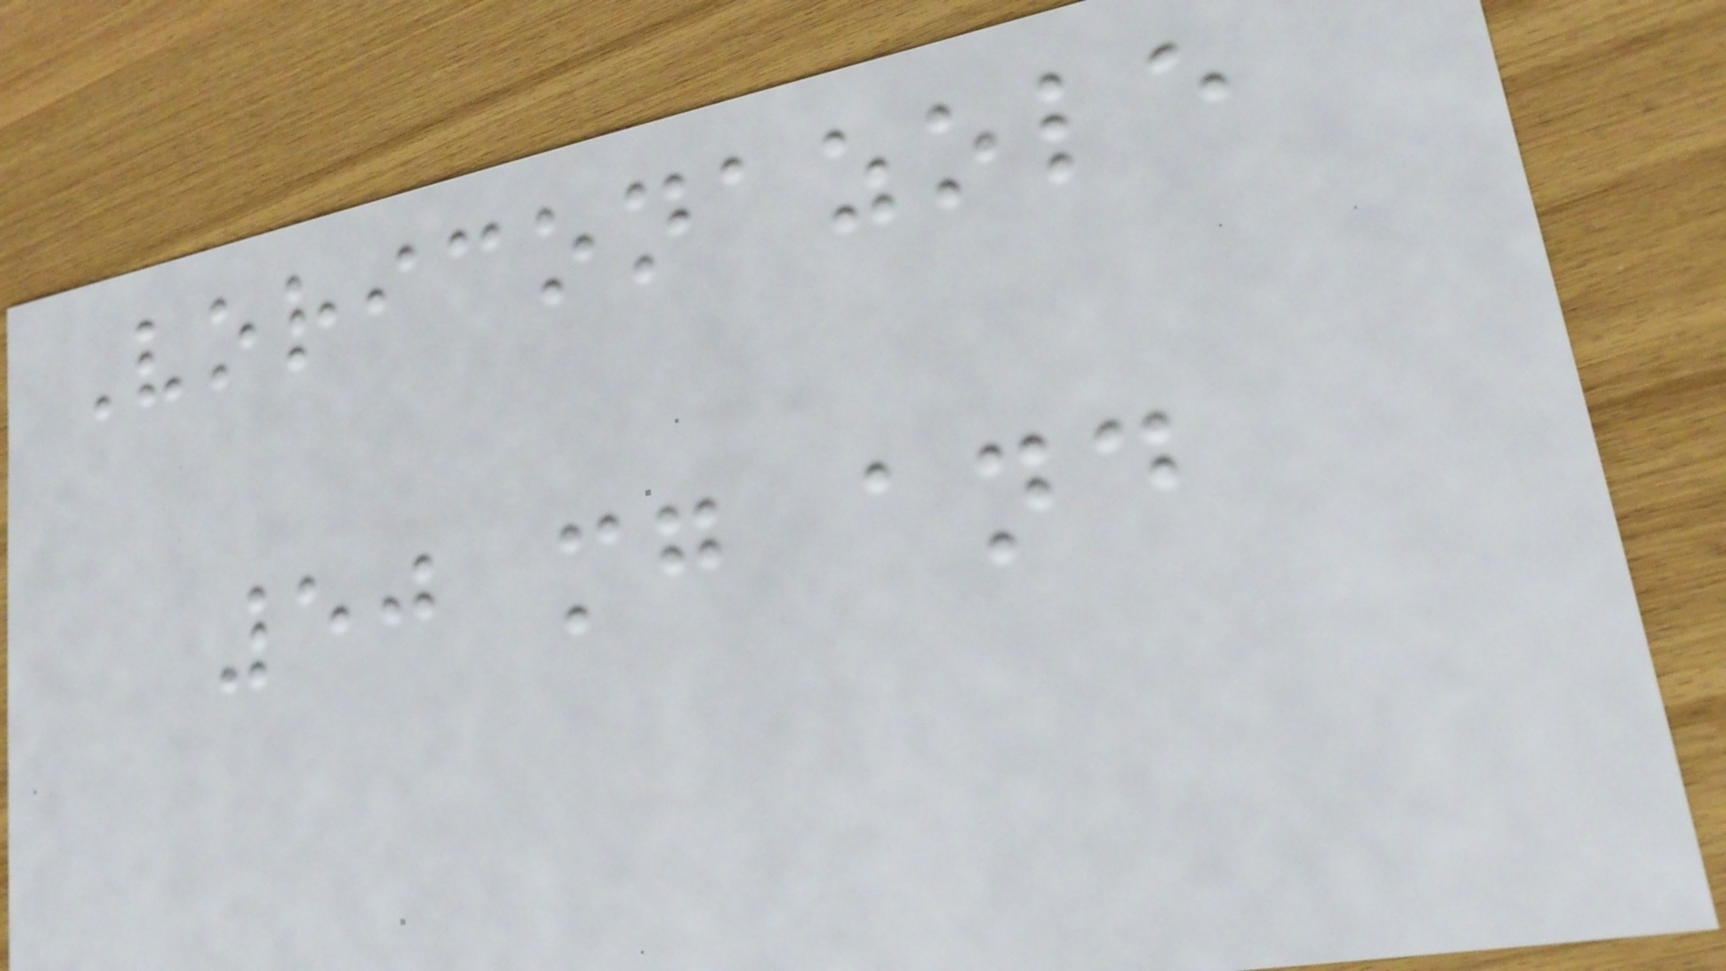Voriconazole
50 mg and
